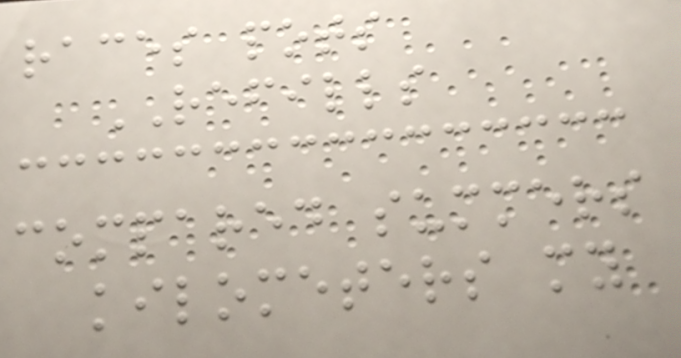races pots
REFILLS
compared summers
kilometers my
